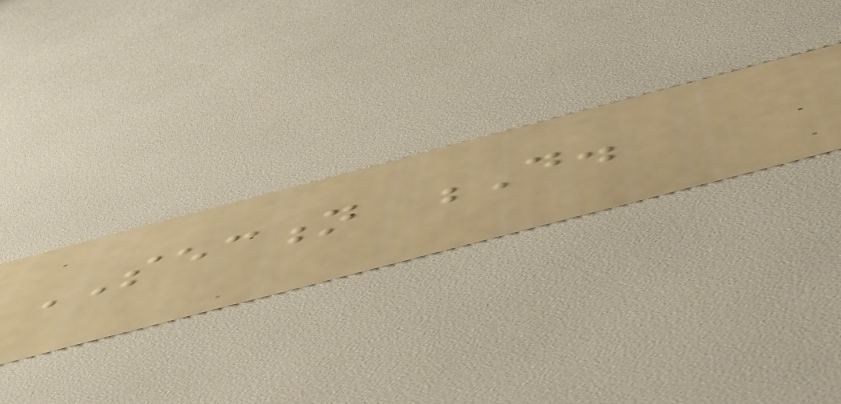SECTION D.
